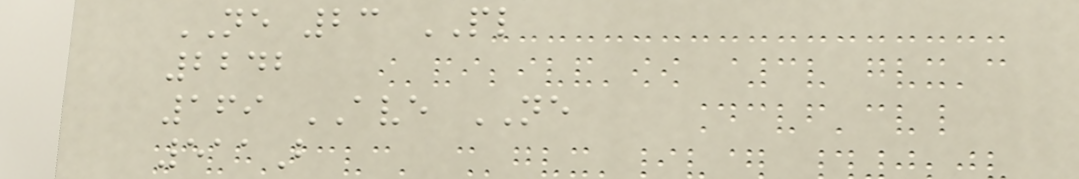NE 23 PL
2242
169 AVE NE
511B
